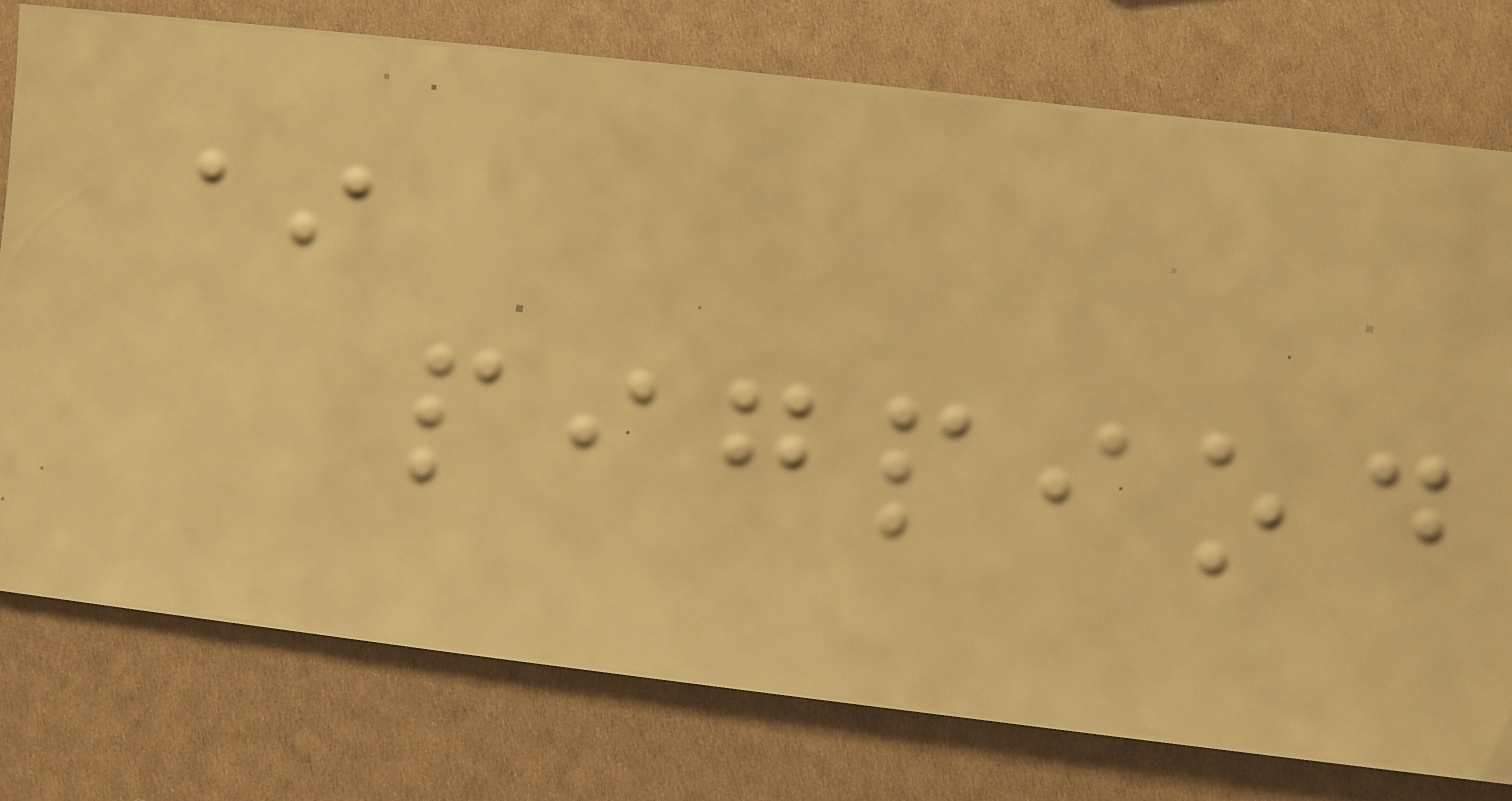*
pigpiod
